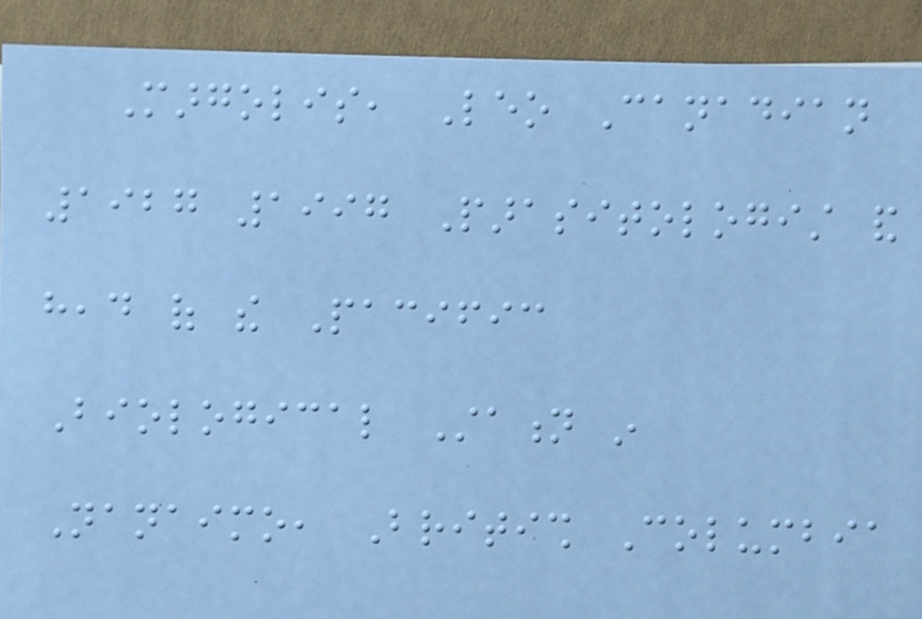Margolis, Leo Canadian
1927 1997 Parasitologist and
head of the Pacific
Biological Station in
Nanaimo, British Columbia
